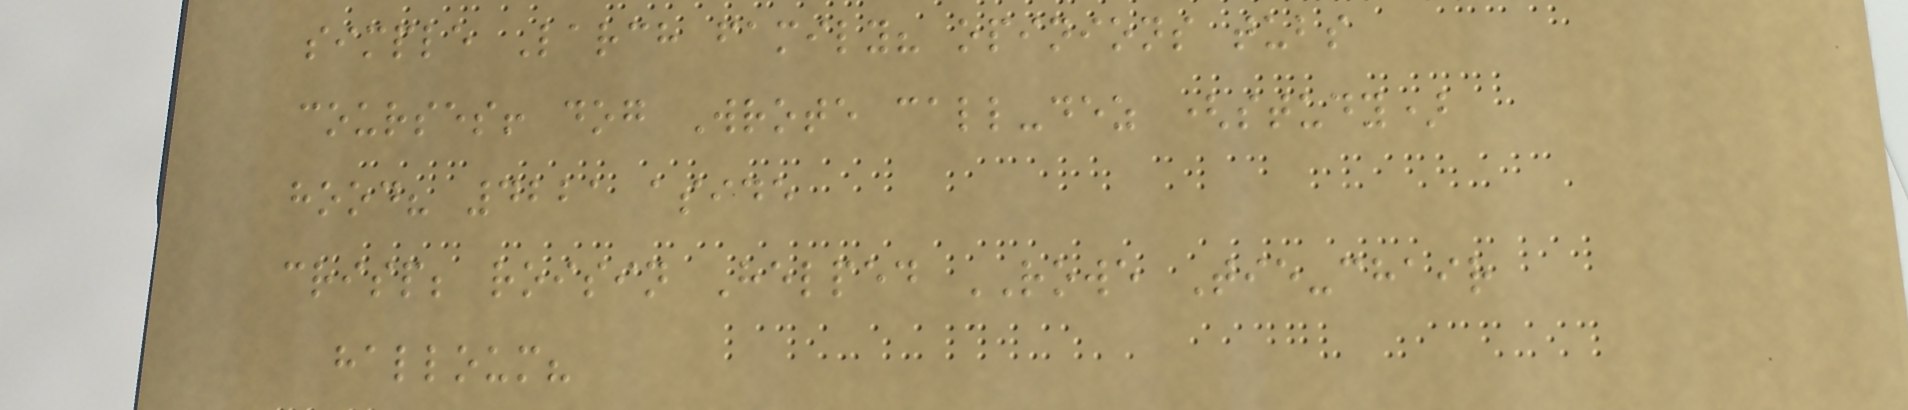simple Larch family? opinions tubs
courses! dog Wrote call-dez (study)
hood? 4221 aside
crisp; roisin Helped ROWE Tie-chair
halloum?
